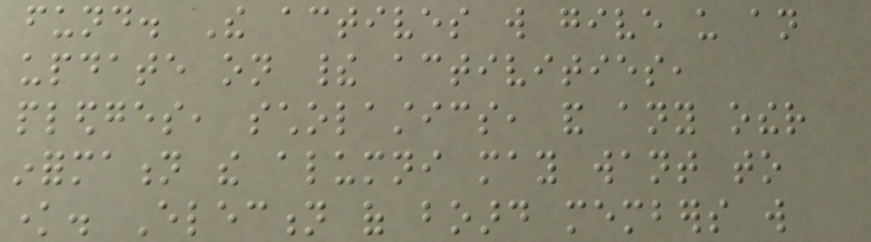fund. The actives will give us an
update on their activities,
pledges, scholastics, and any other
information the alumni may want to
know. Election of board members will
